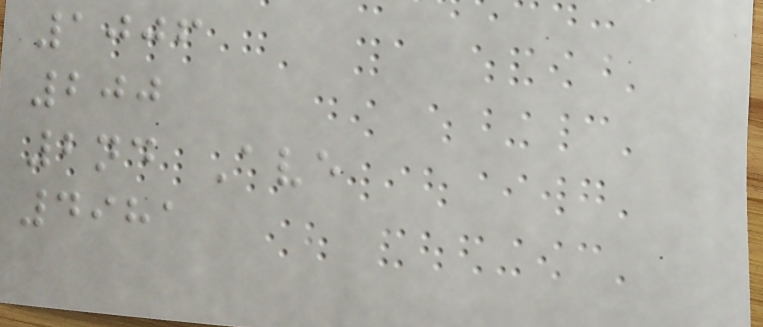1006
200
2nd Ave
4981
